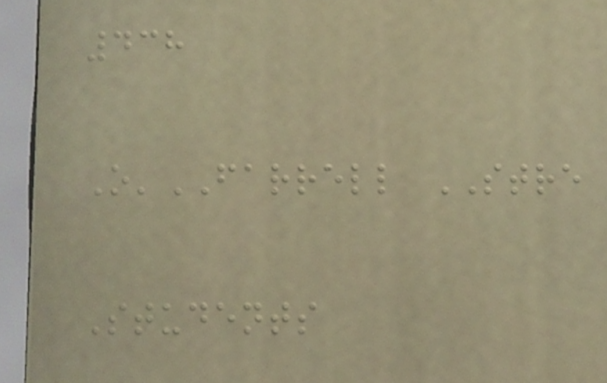438
O'FARRELL STRE
Students
